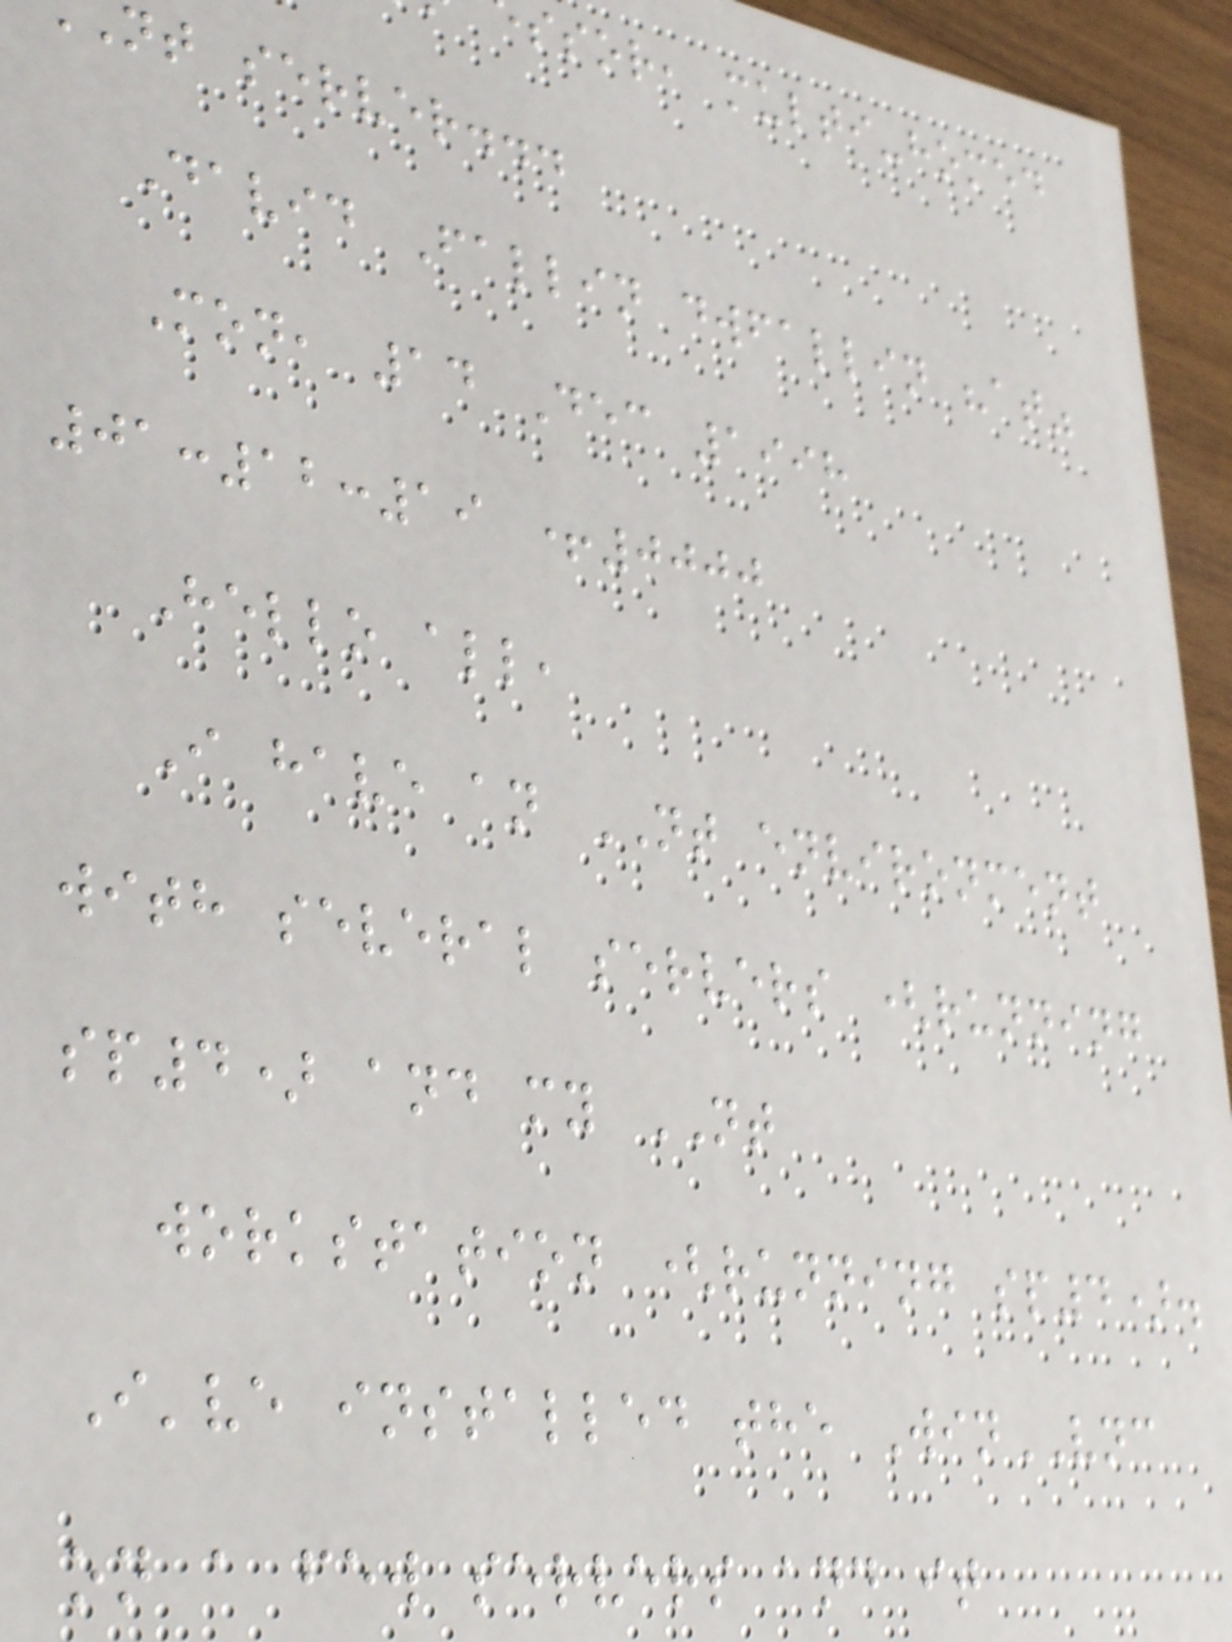ssor, multi-homed
nt server...
David Fallin dwfallin "at"
Mon, 14 Dec 1998
01:12:19 +0000
Hello all,
I have an NT environment
with several servers (running
sp4) and my NT
workstation (running sp4).
I've installed the WinVNC
on a few servers and it
